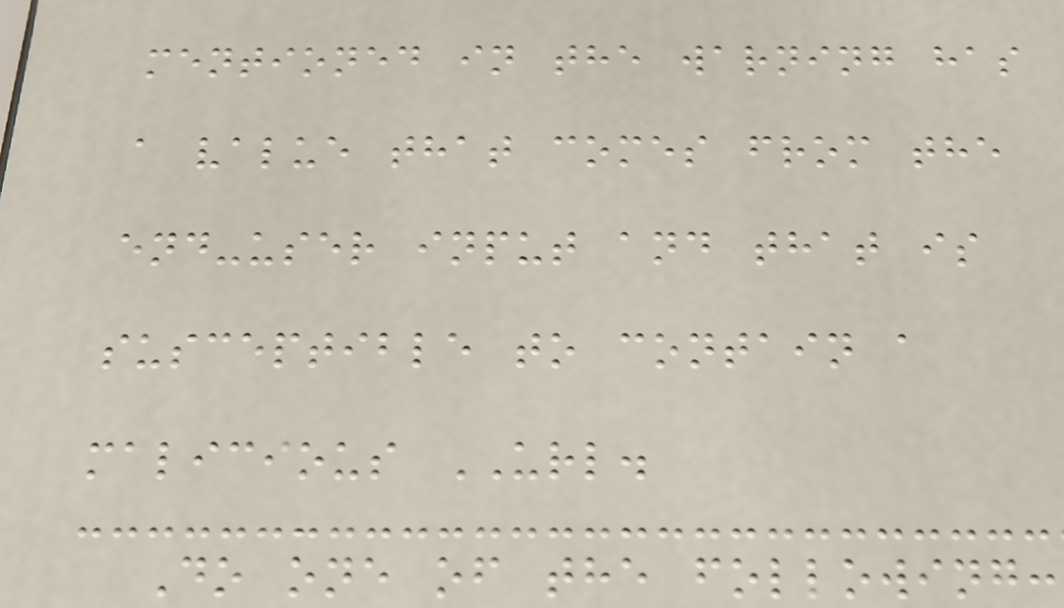mentioned in the warning has
a value that comes from the
end-user input and that is
susceptible to contain a
malicious URL.
Do one of the following:
